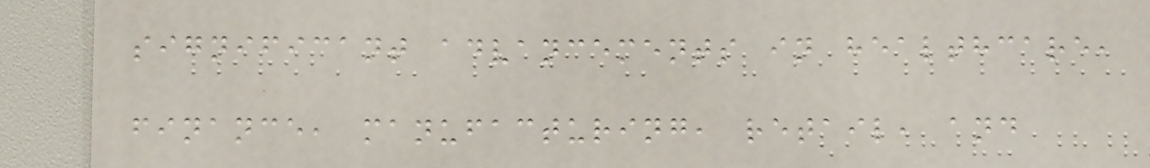significant advancements in healthcare,
finance, manufacturing, retail, and
